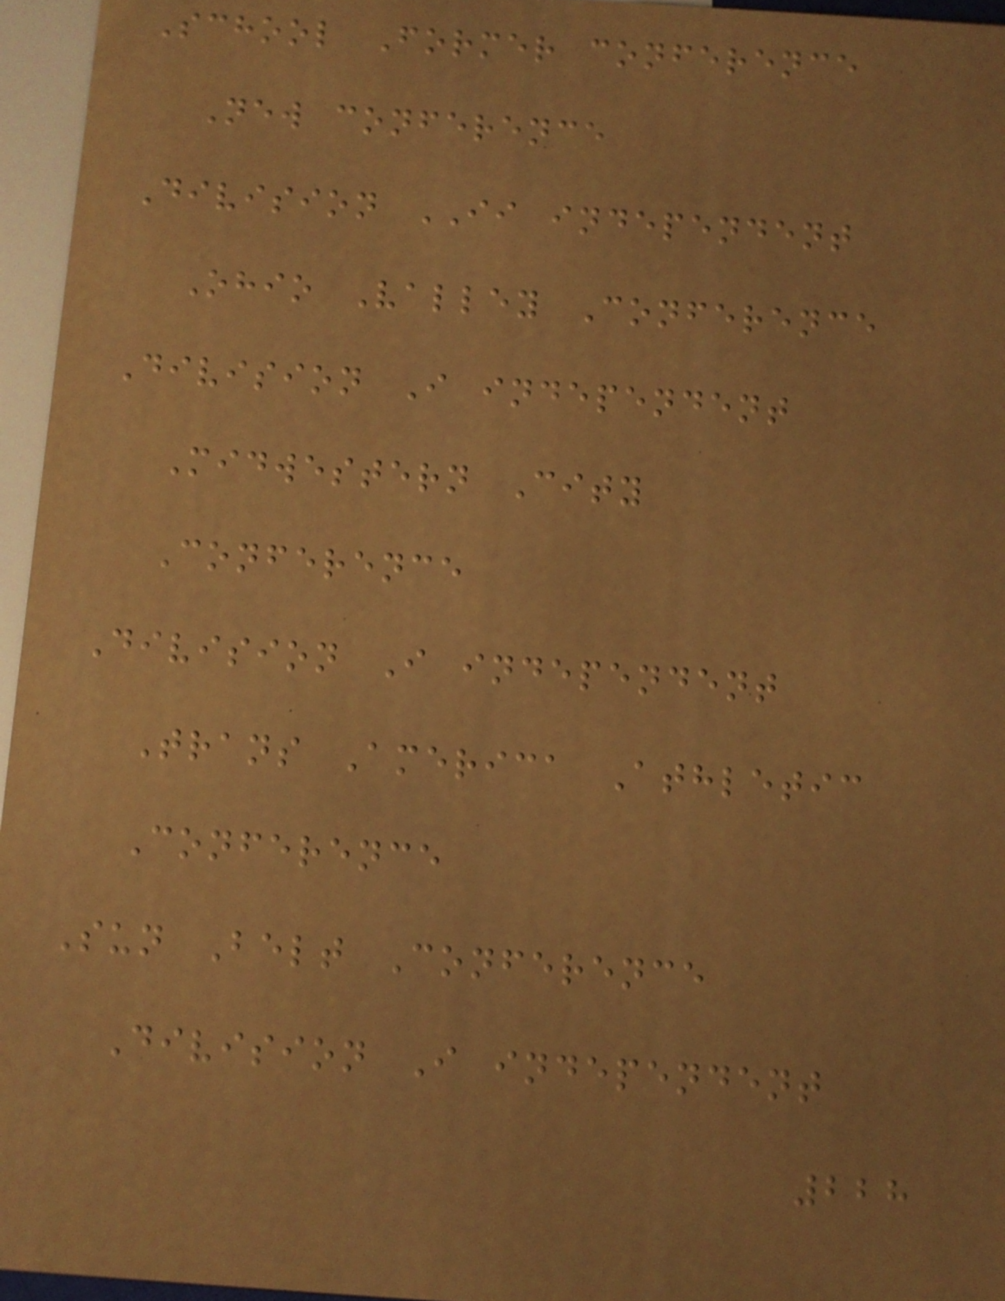School Former conference
New conference
Division II independent
Ohio Valley Conference
Division I independent
Midwestern City
Conference
Division I independent
Trans America Athletic
Conference
Sun Belt Conference
Division I independent
228
